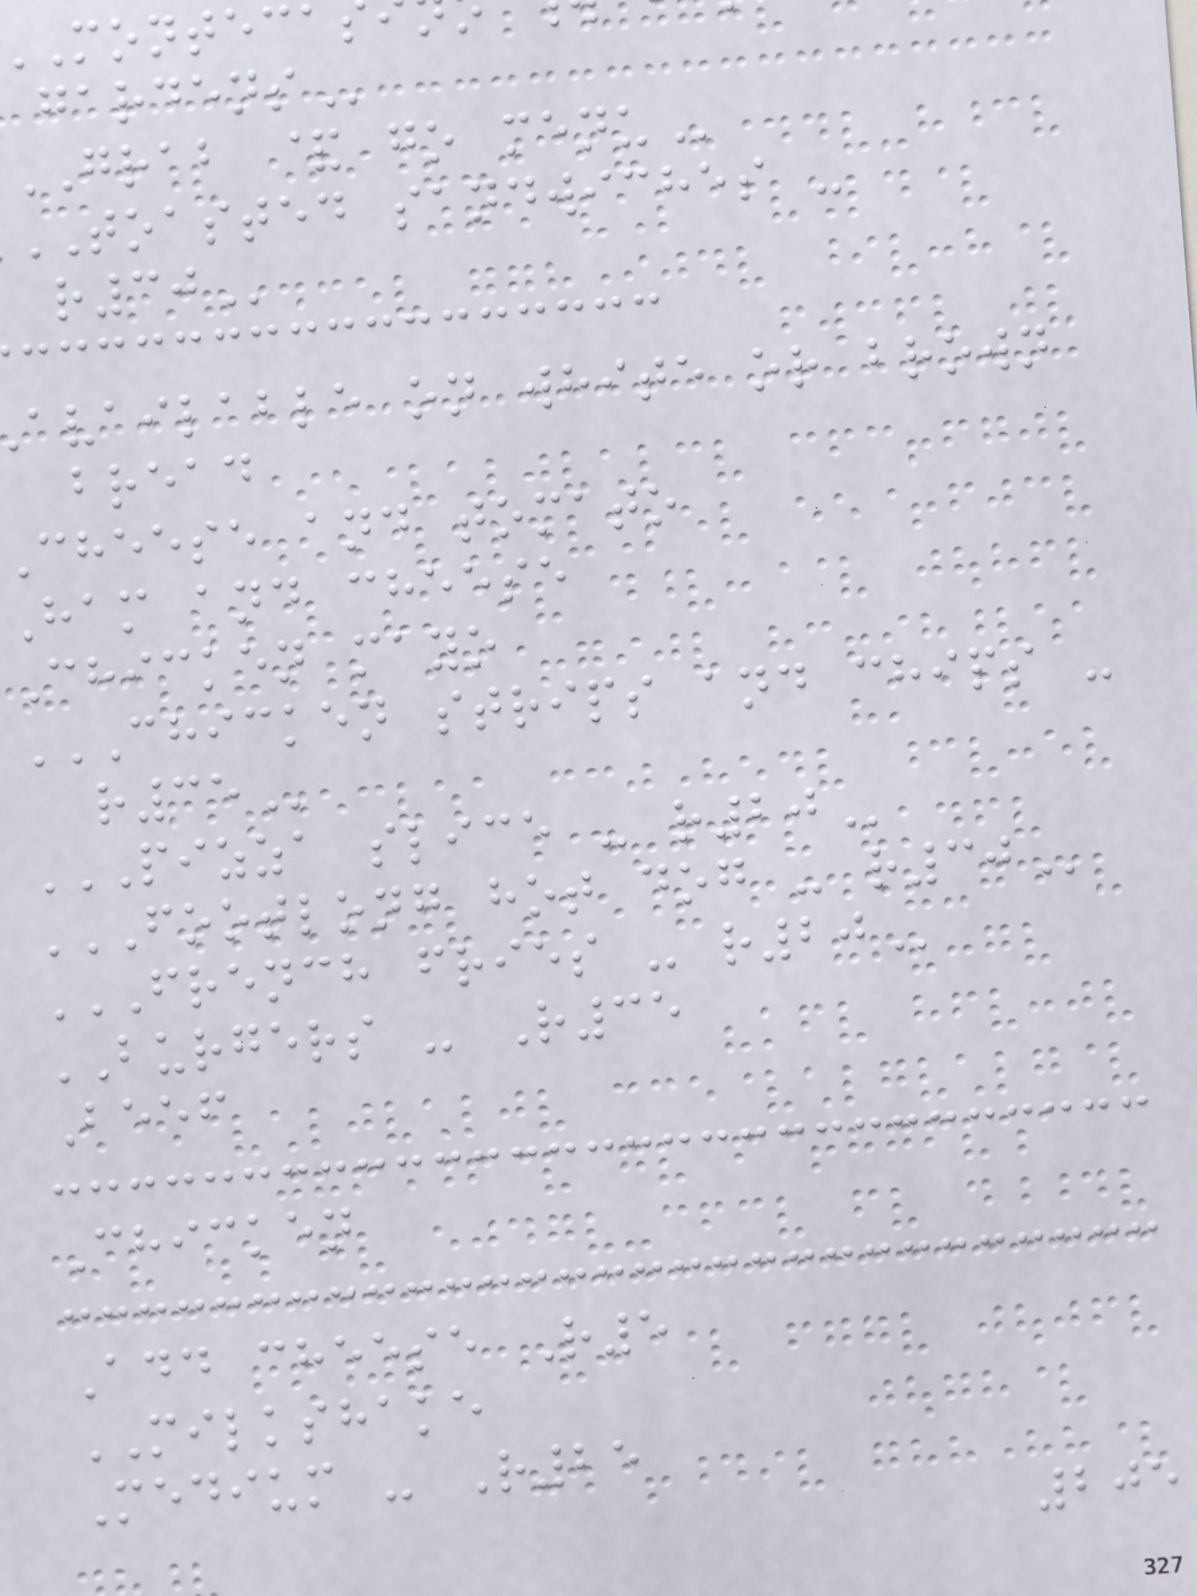GRAB & go
TOASTED sandwiches -
available on white or brown
bread
cheese and tomato
Ham and cheese
Chicken mayo
CHICKEN STRIPS AND CHIPS -
PIZZA SLICE - R20
FOOTLONG HOT DOG - R30
FRENCH FRIES - R20
BURGERS - R35
Beef
Chicken
Add cheese R5
MILKSHAKE
Medium - R25
205
